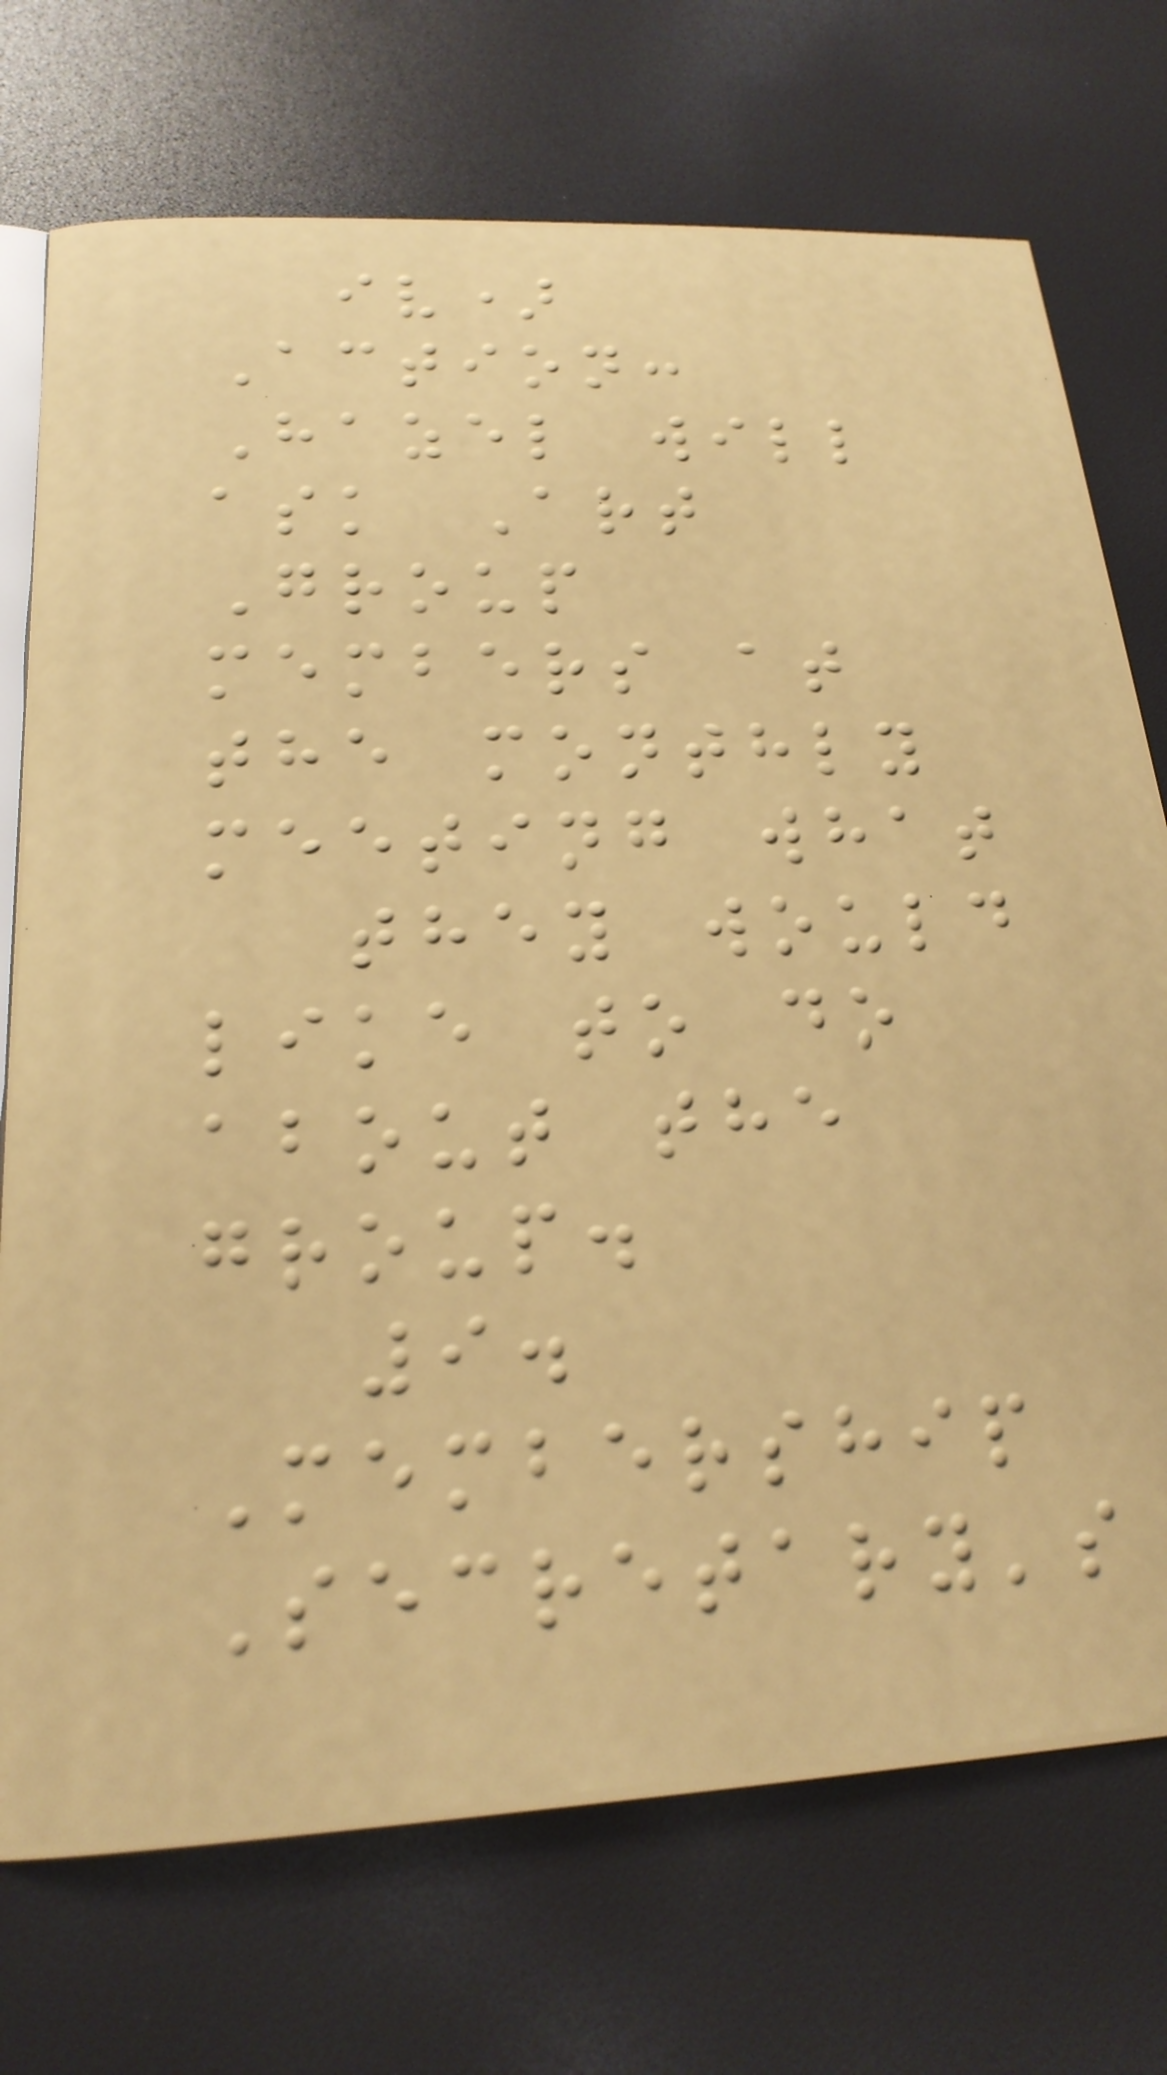iv)
Action:
Hazel will
ask Art
Group
members at
the monthly
meeting what
they would
like to do
about the
group.
9.
Membership
Secretary's
